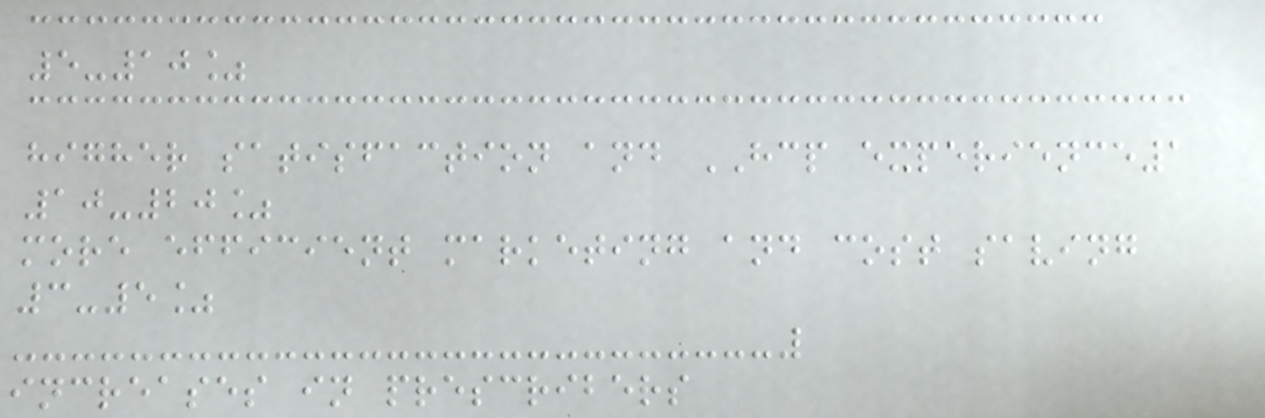5-10%
higher satisfaction and HCP experience1
10-20%
more efficient marketing and cost saving
3-5%
increases in prescribers
